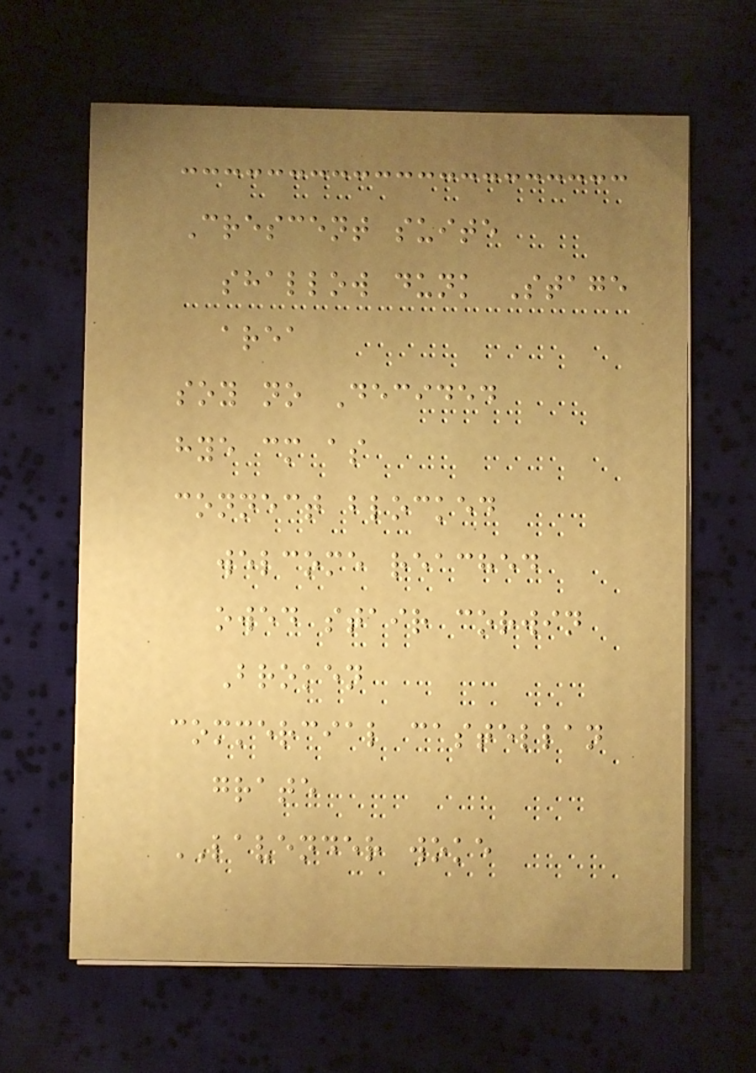Crescent suite
shallow dunk Stage
area
soy no Decided
hye cm as
connect blocked
welcome reached
owed stair corwin
Broken
commercial castellan
grate
LAVENDER woke
